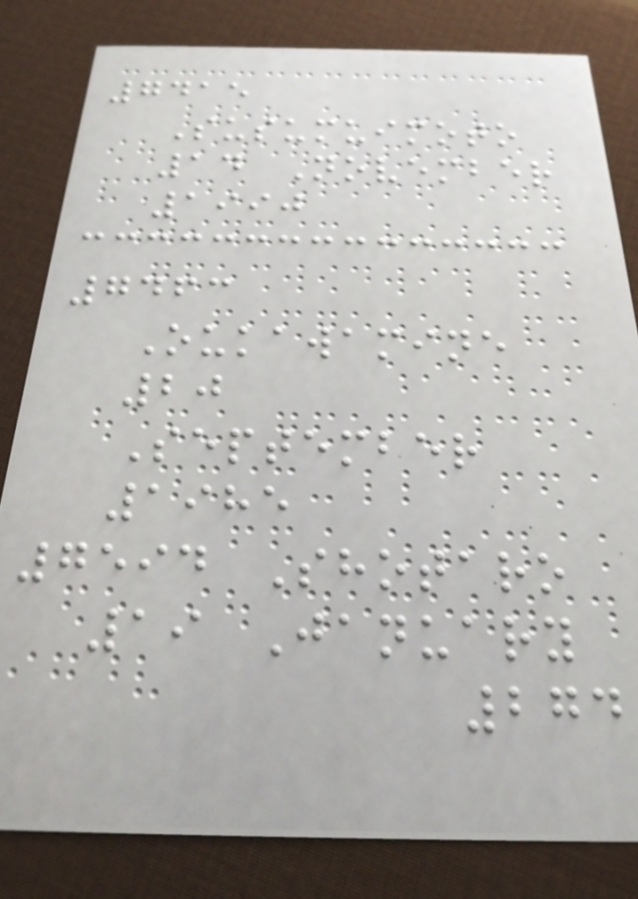7415
Susumuimoto
14 November
1990
7463
Oukawamine
20
September
1985
7594 Shotaro
19 January
274
